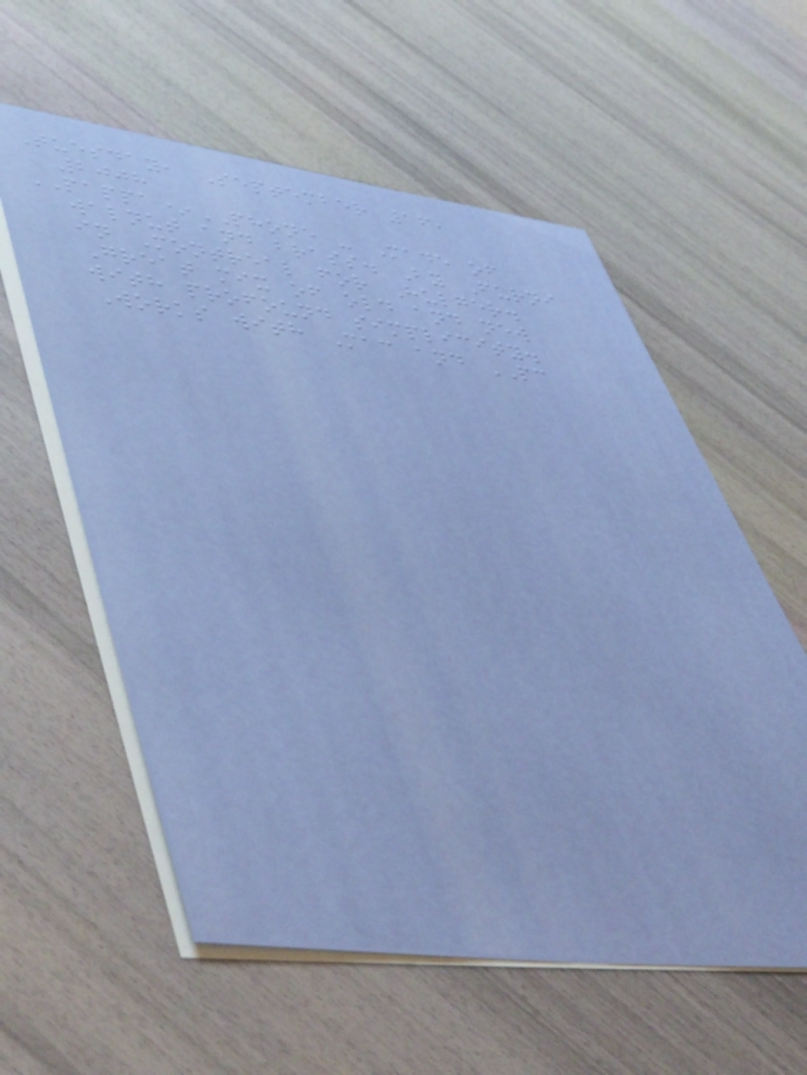Tuesday, September 16,
2008
PAPPA*PHONE - Made of
walnut and brass. By Furni
in Montreal for Hulger.
Great mix of old and new
with profound simplicity.
Works with Mac and PC
